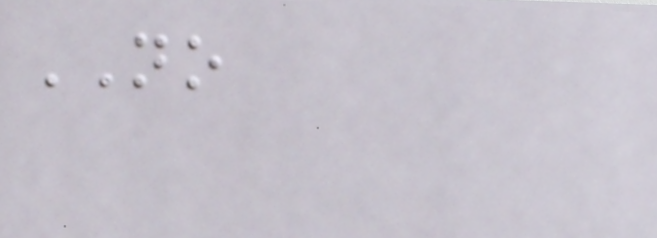NO
